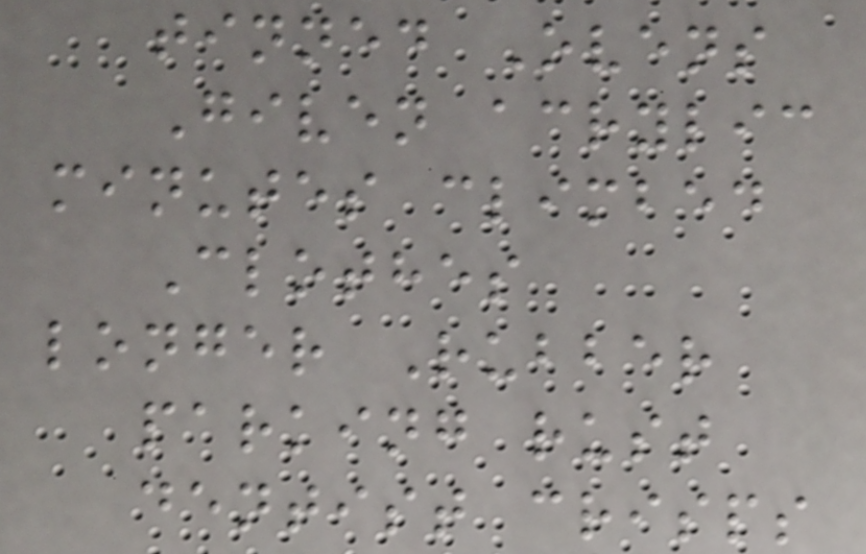tinned Ovens
Given acrylic
minutes climbed
Clothes
longer Rubber
parking rust
dentist crisps
